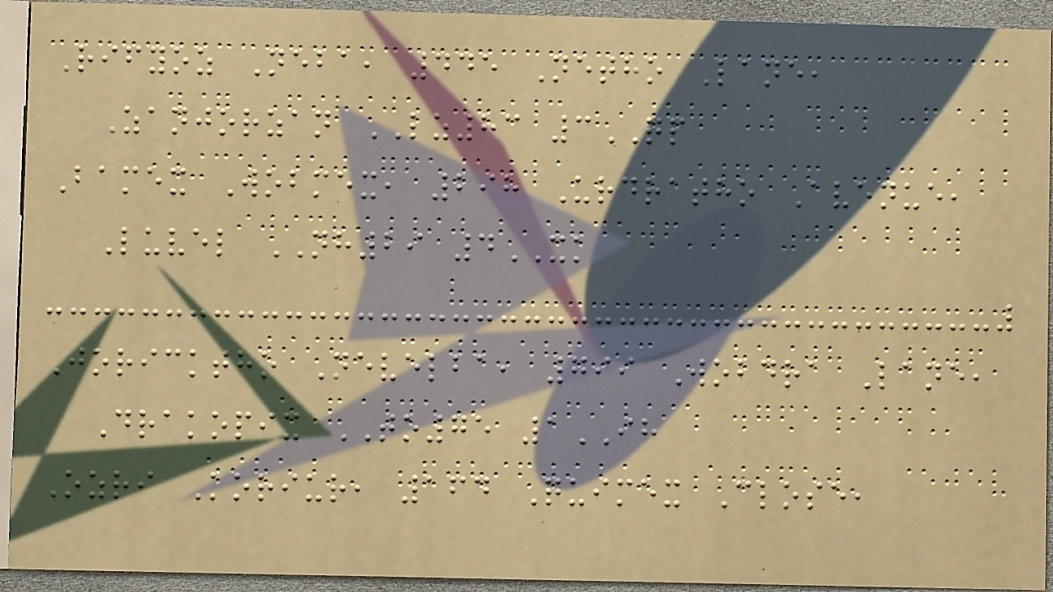Rifyoz Neba, 445 Netho Lane,
Zanjorzan LZ83 3QP
Bamex Wobmex, 298 Urdratho Avenue,
Luvel NH29 4XK
Joricktho Nevelba, 799 Wobdra Lane,
Drakopix TO75 1IH
Ozri Koriur, 164 Quimex Close,
